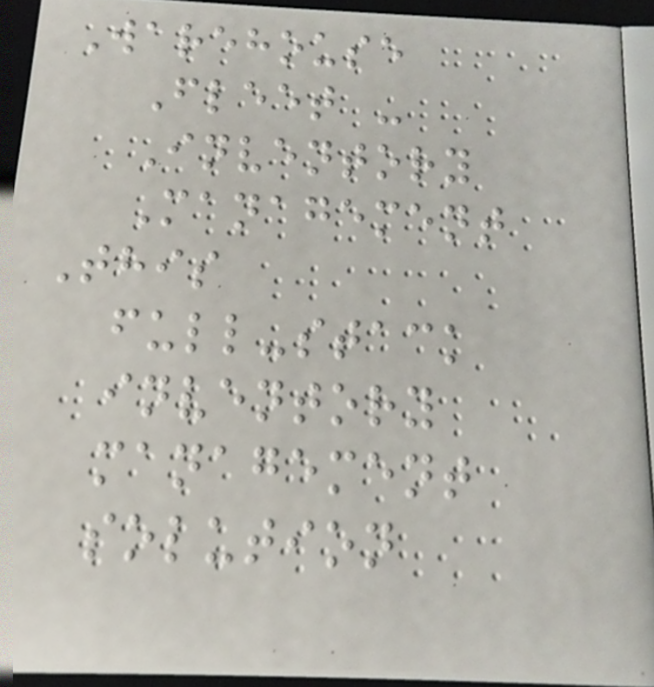Warehouse
Fleet -
Inventory
Management
This
full-stack
inventory
management
solution
